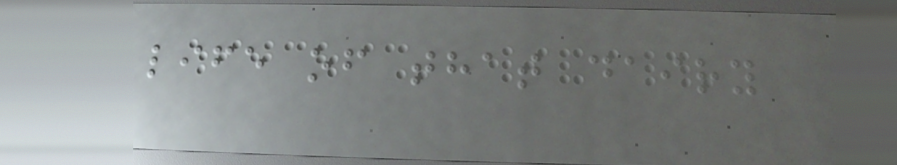life of that dairy
